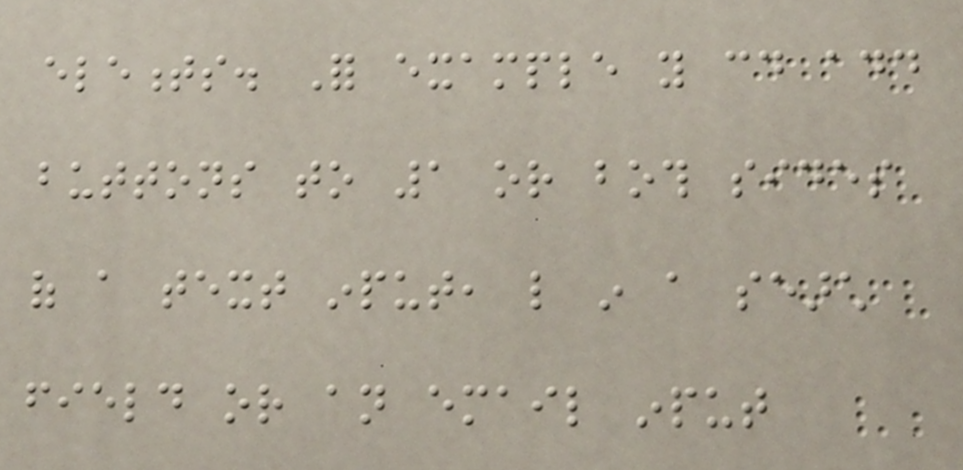elements. For example you could add
buttons to 1 or both sides
of a text input, like in a search
field or an email input
